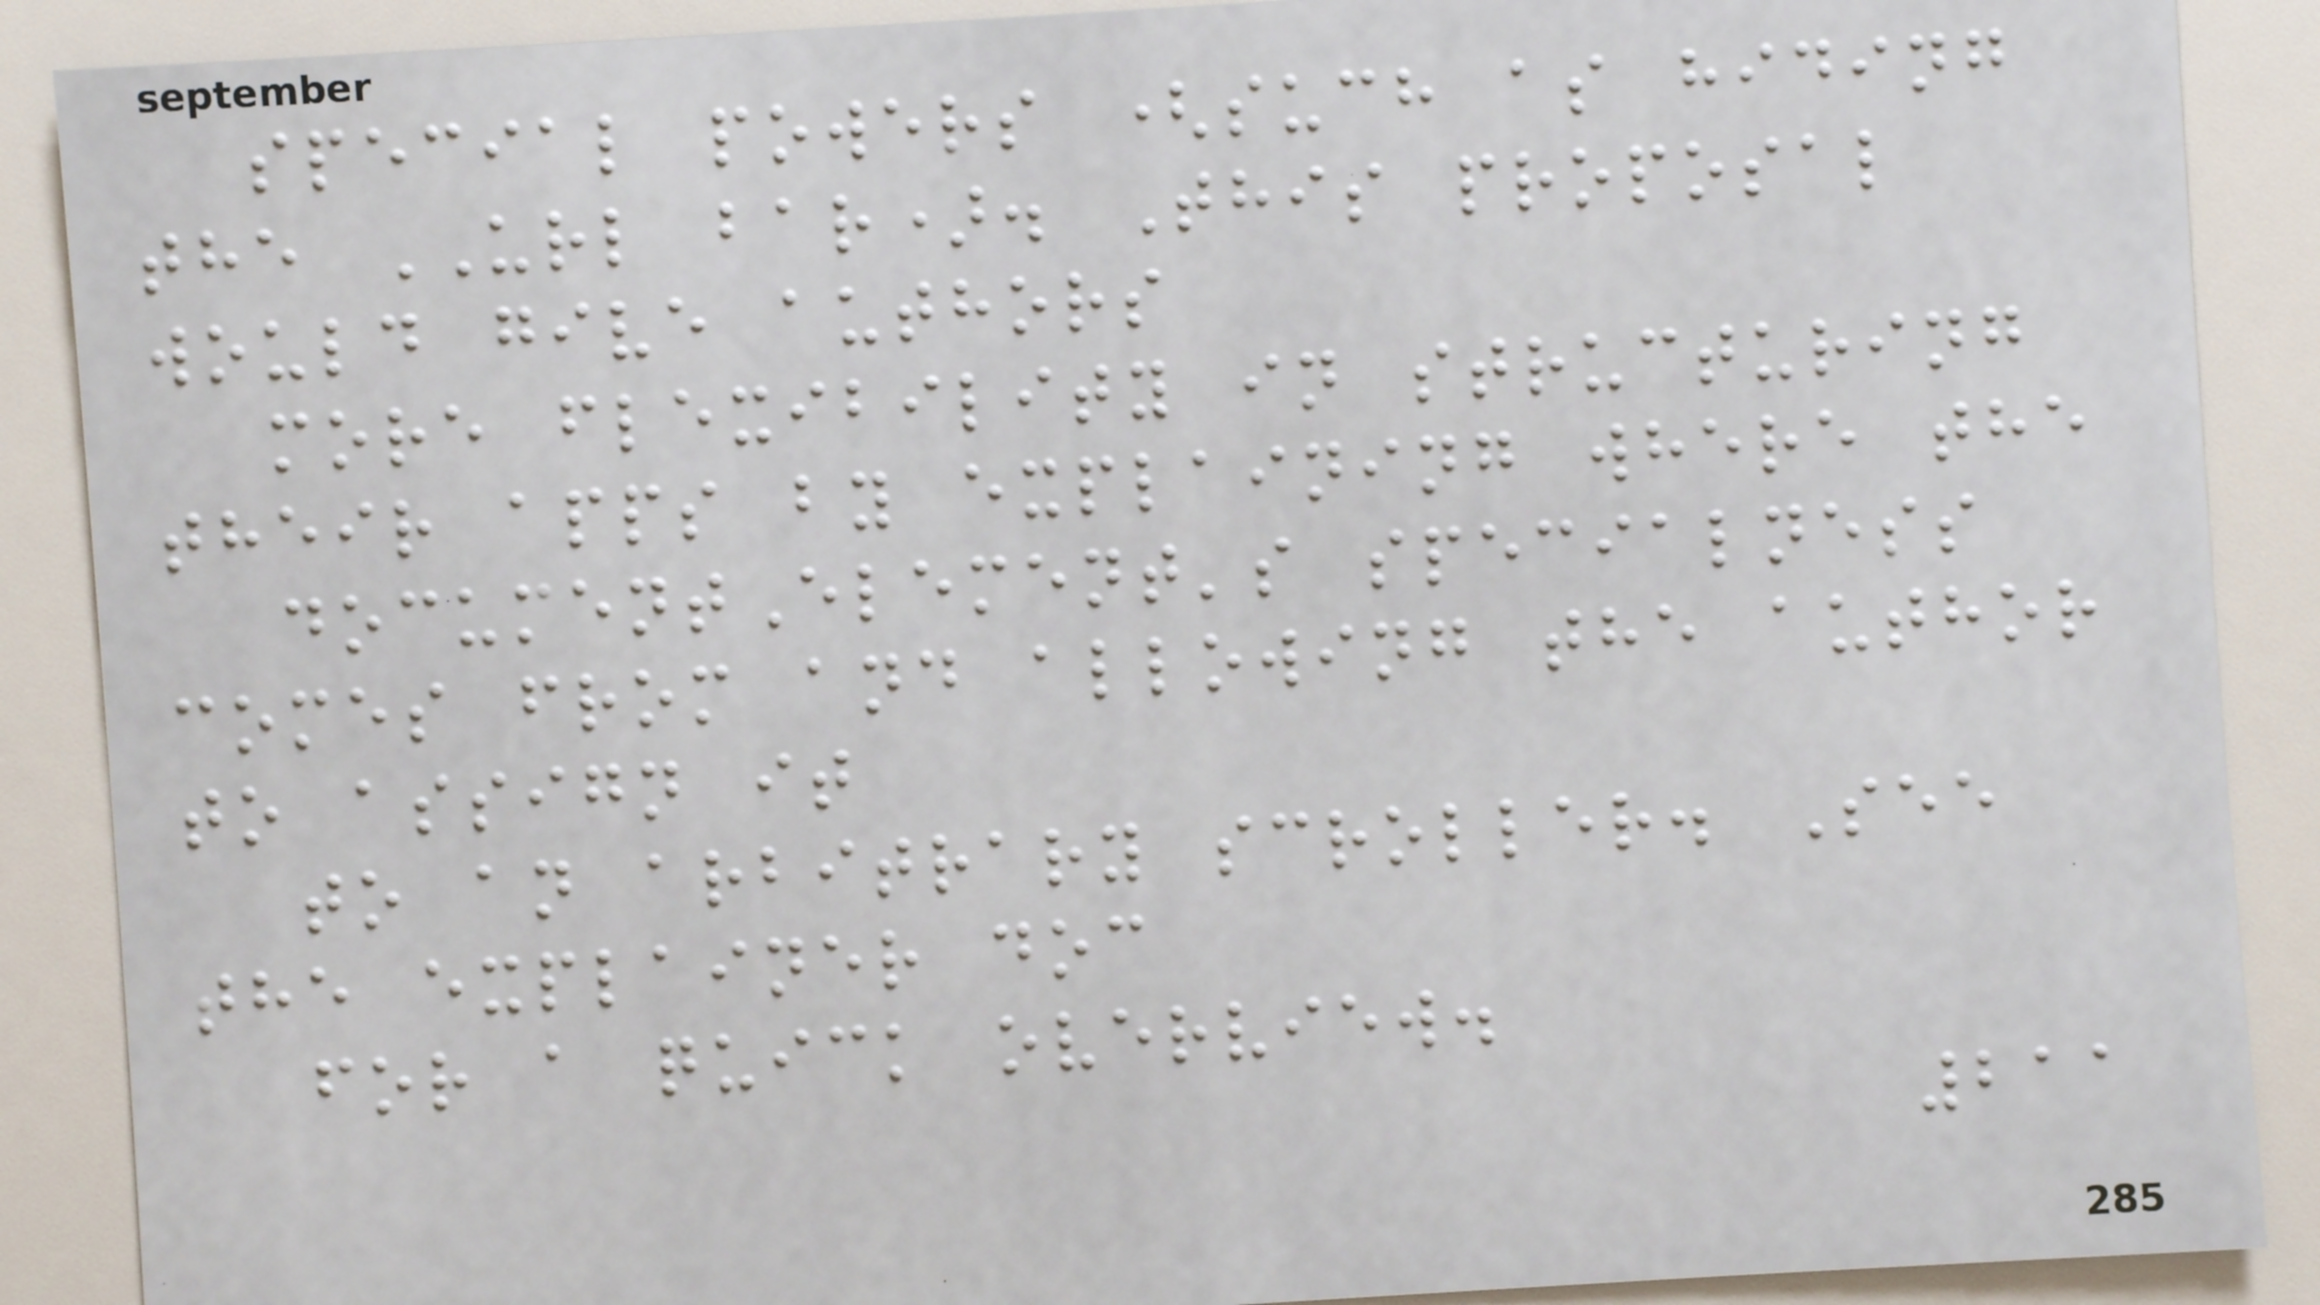special powers (such as hiding
the URL bar). This proposal
would give authors
more flexibility in structuring
their apps by explaining where the
documentElement's specialness
comes from and allowing the author
to assign it
to an arbitrary scroller. See
the explainer doc
for a quick overview.
211
